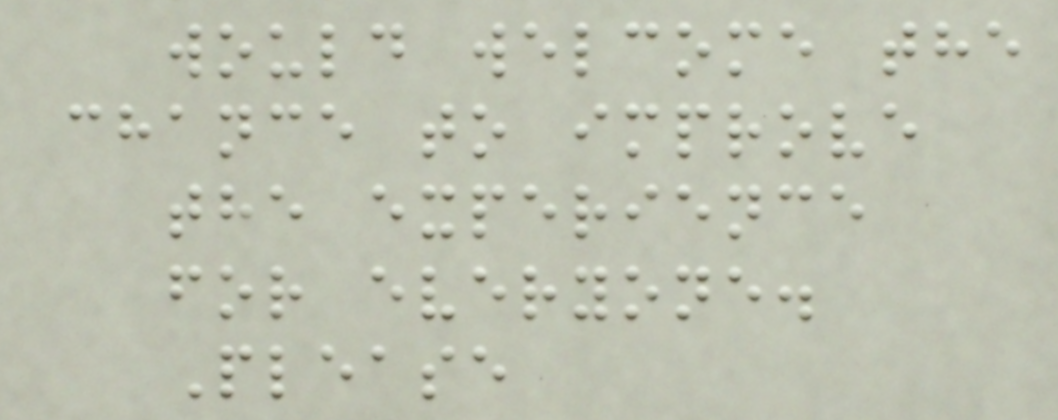would welcome the
chance to improve
the experience
for everyone.
Please
